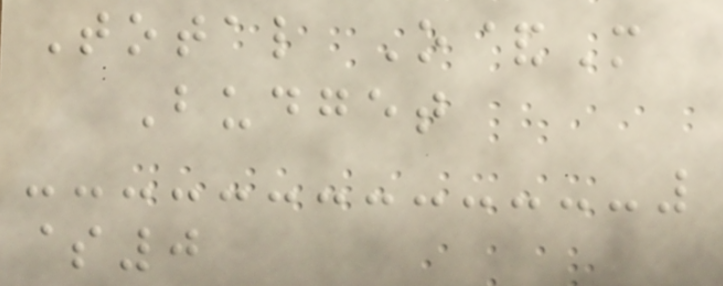Total O&M
Budget
$0
